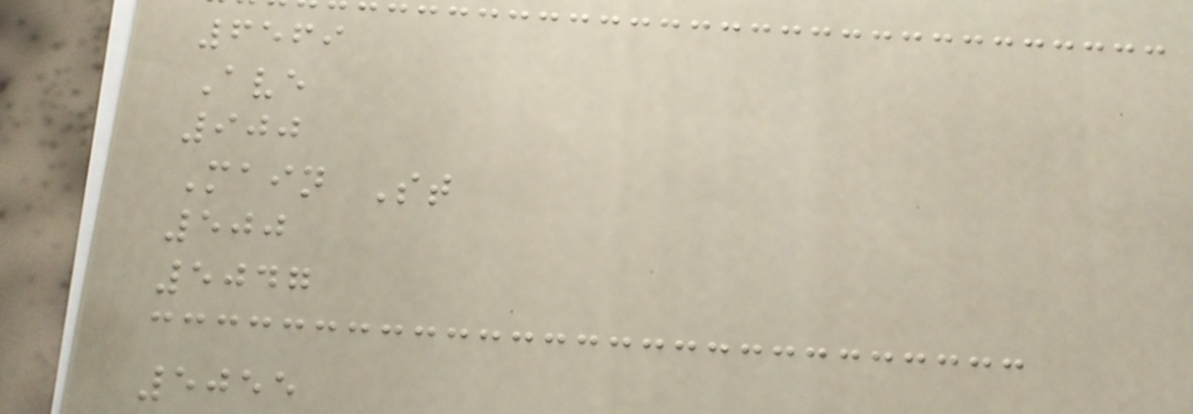6569
Ave
900
Main St
500
5047
5055
